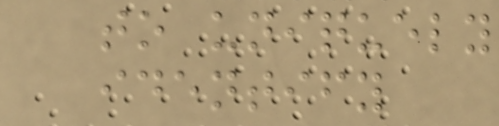to uniquely
identify
